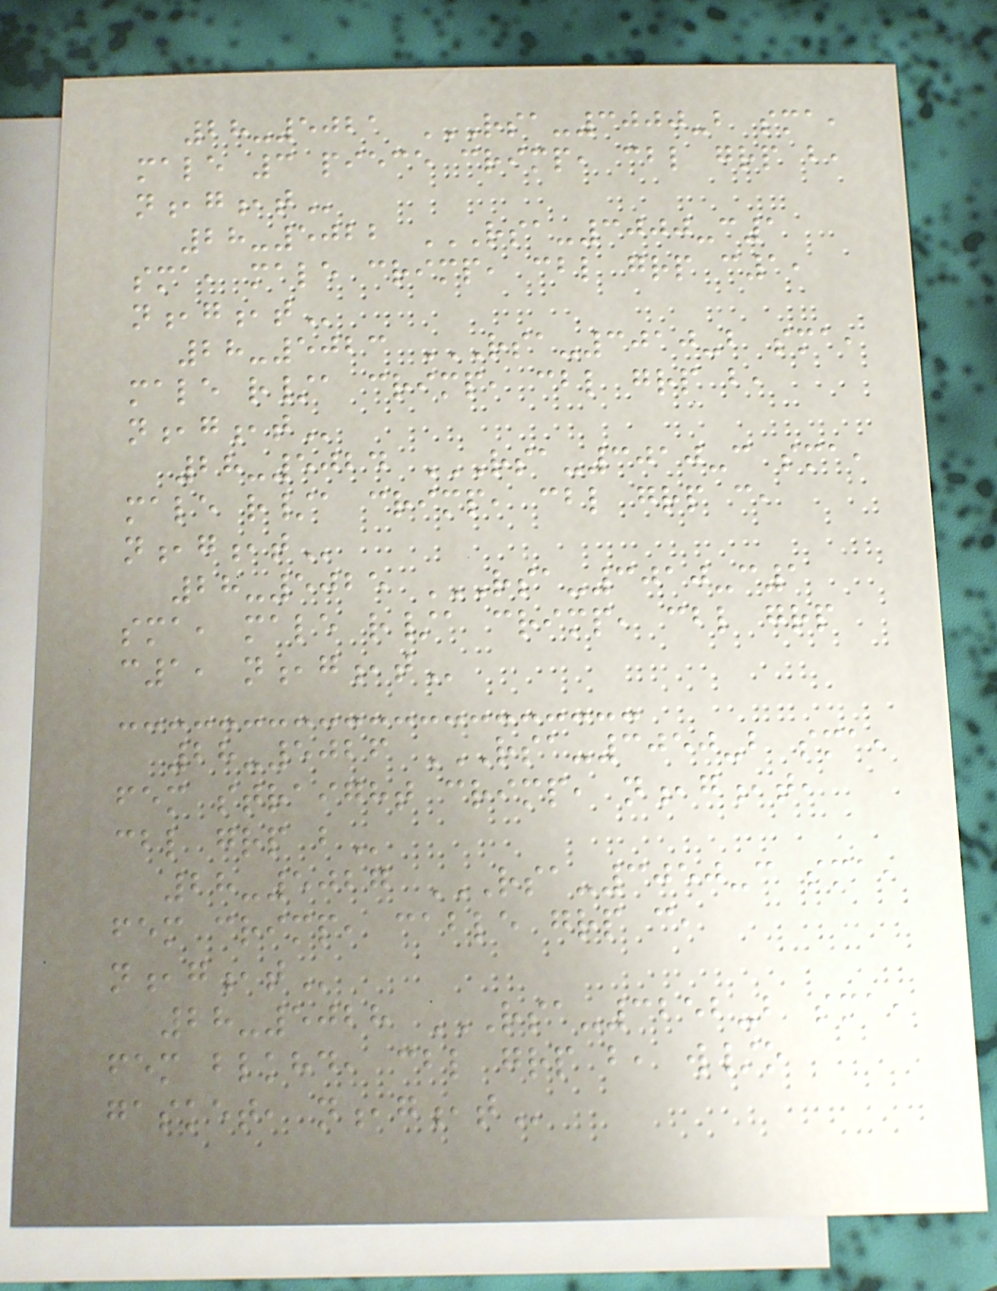28-5021 RSA-3000-B SMA,
MALE 3 PIECE CRIMP, CBL GRP B,
N,G,T
28-5022 RSA-3000-C1
SMA, MALE CRIMP, CBL GRP C1,
N,G,T
28-5023 RSA-3010-B SMA,
MALE R/A CRIMP, CBL GRP B,
N,G,T
28-5024 RSA-3010-C SMA,
MALE R/A CRIMP, CBL GRP C,
N,G,T
28-5025 RSA-3010-C1
SMA, MALE R/A CRIMP, CBL GRP
C1, N,G,T
28-5026 RSA-3050-B SMA,
FEM STRAIGHT CRIMP, N,G,T,
CBL GRP B
28-5027 RSA-3050-C SMA,
FEM CRIMP, CABLE GRP C,
N,G,T
28-5028 RSA-3252-B SMA,
FEM BLKHD, CBL GRP B, W/O
GASKET, N,G,T
